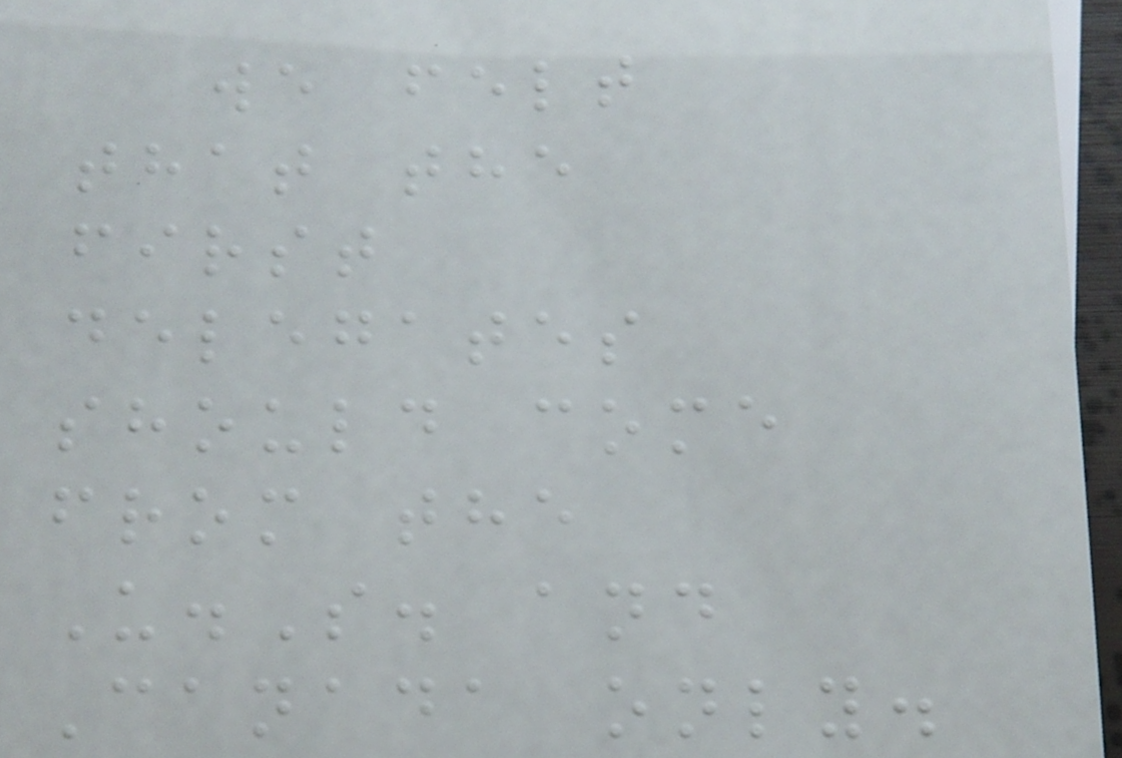we felt
that the
first
delegates
should come
from the
U.S. and
Canada only.
